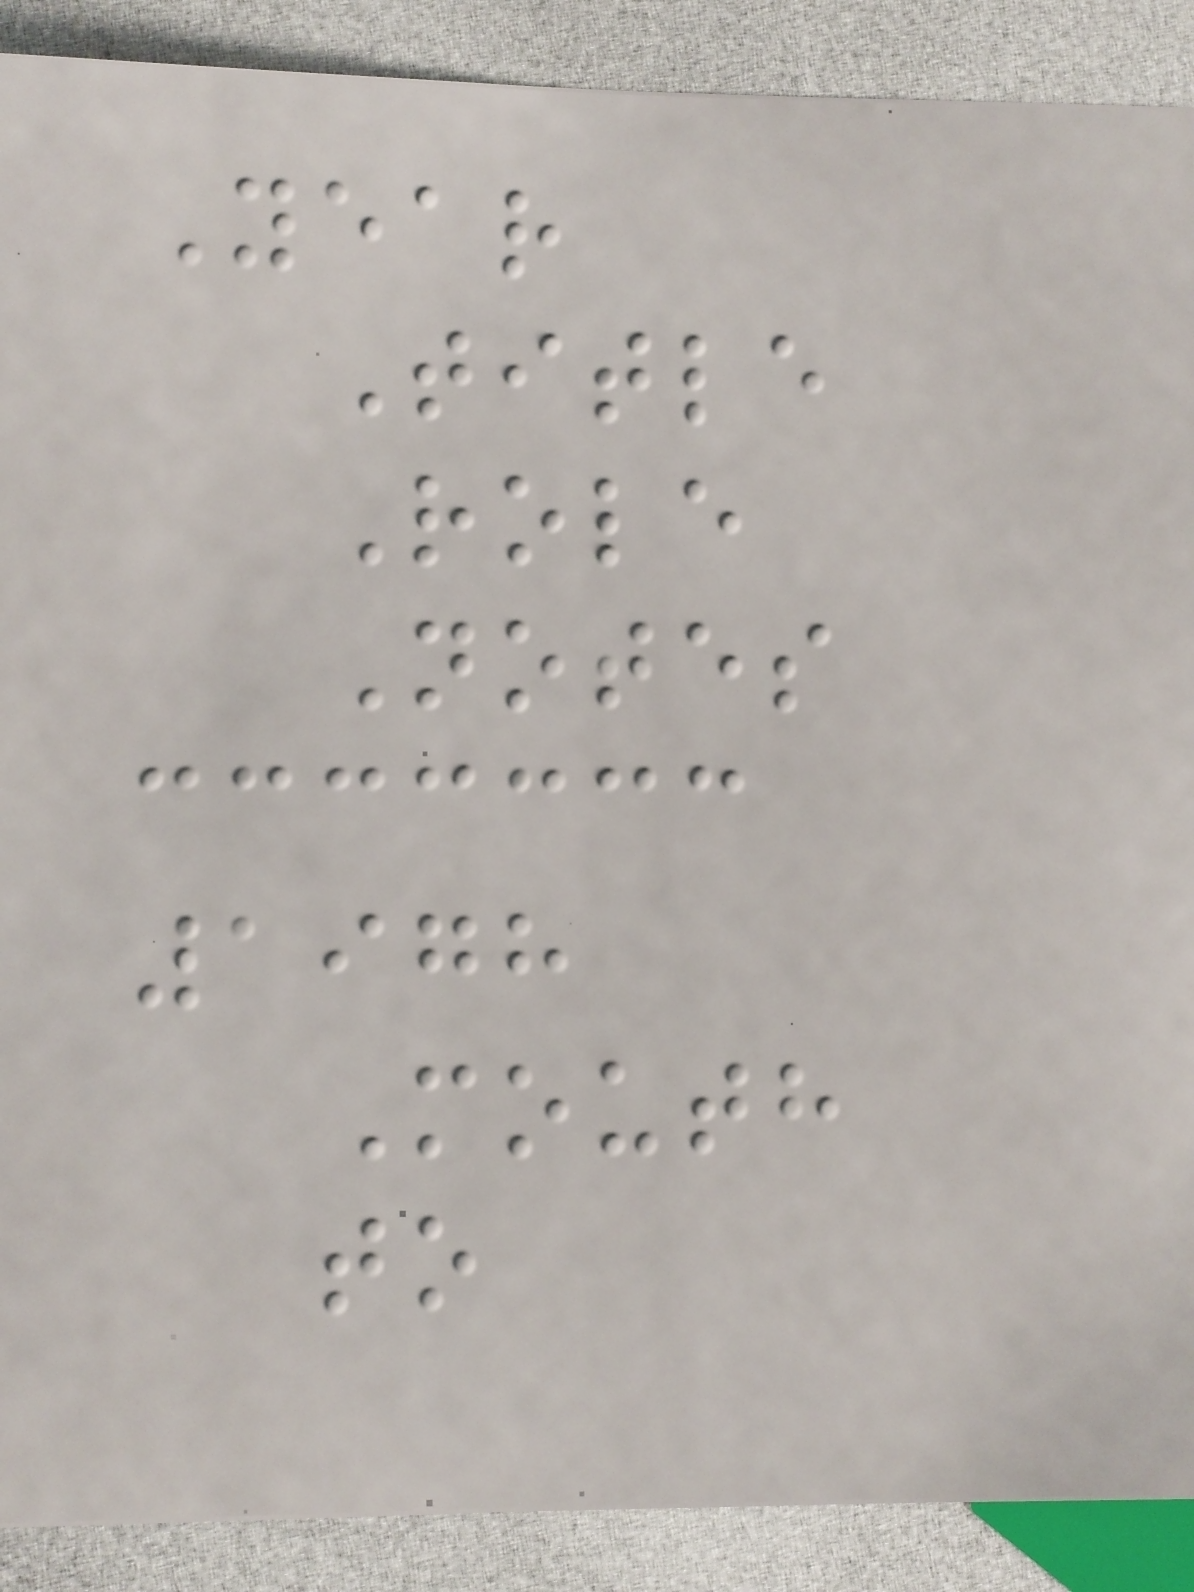Year
Title
Role
Notes
1978
Mouth
to
